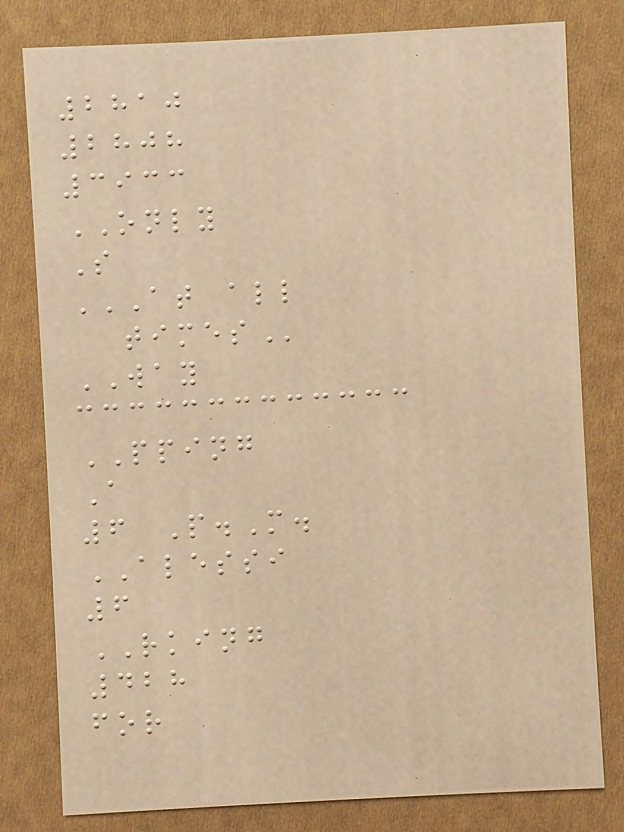2810
2808
3933
ONLY
S
AT ALL
TIMES
WAY
PPING
A
6 P.M.
ALESSI
6
RKING
428
for
